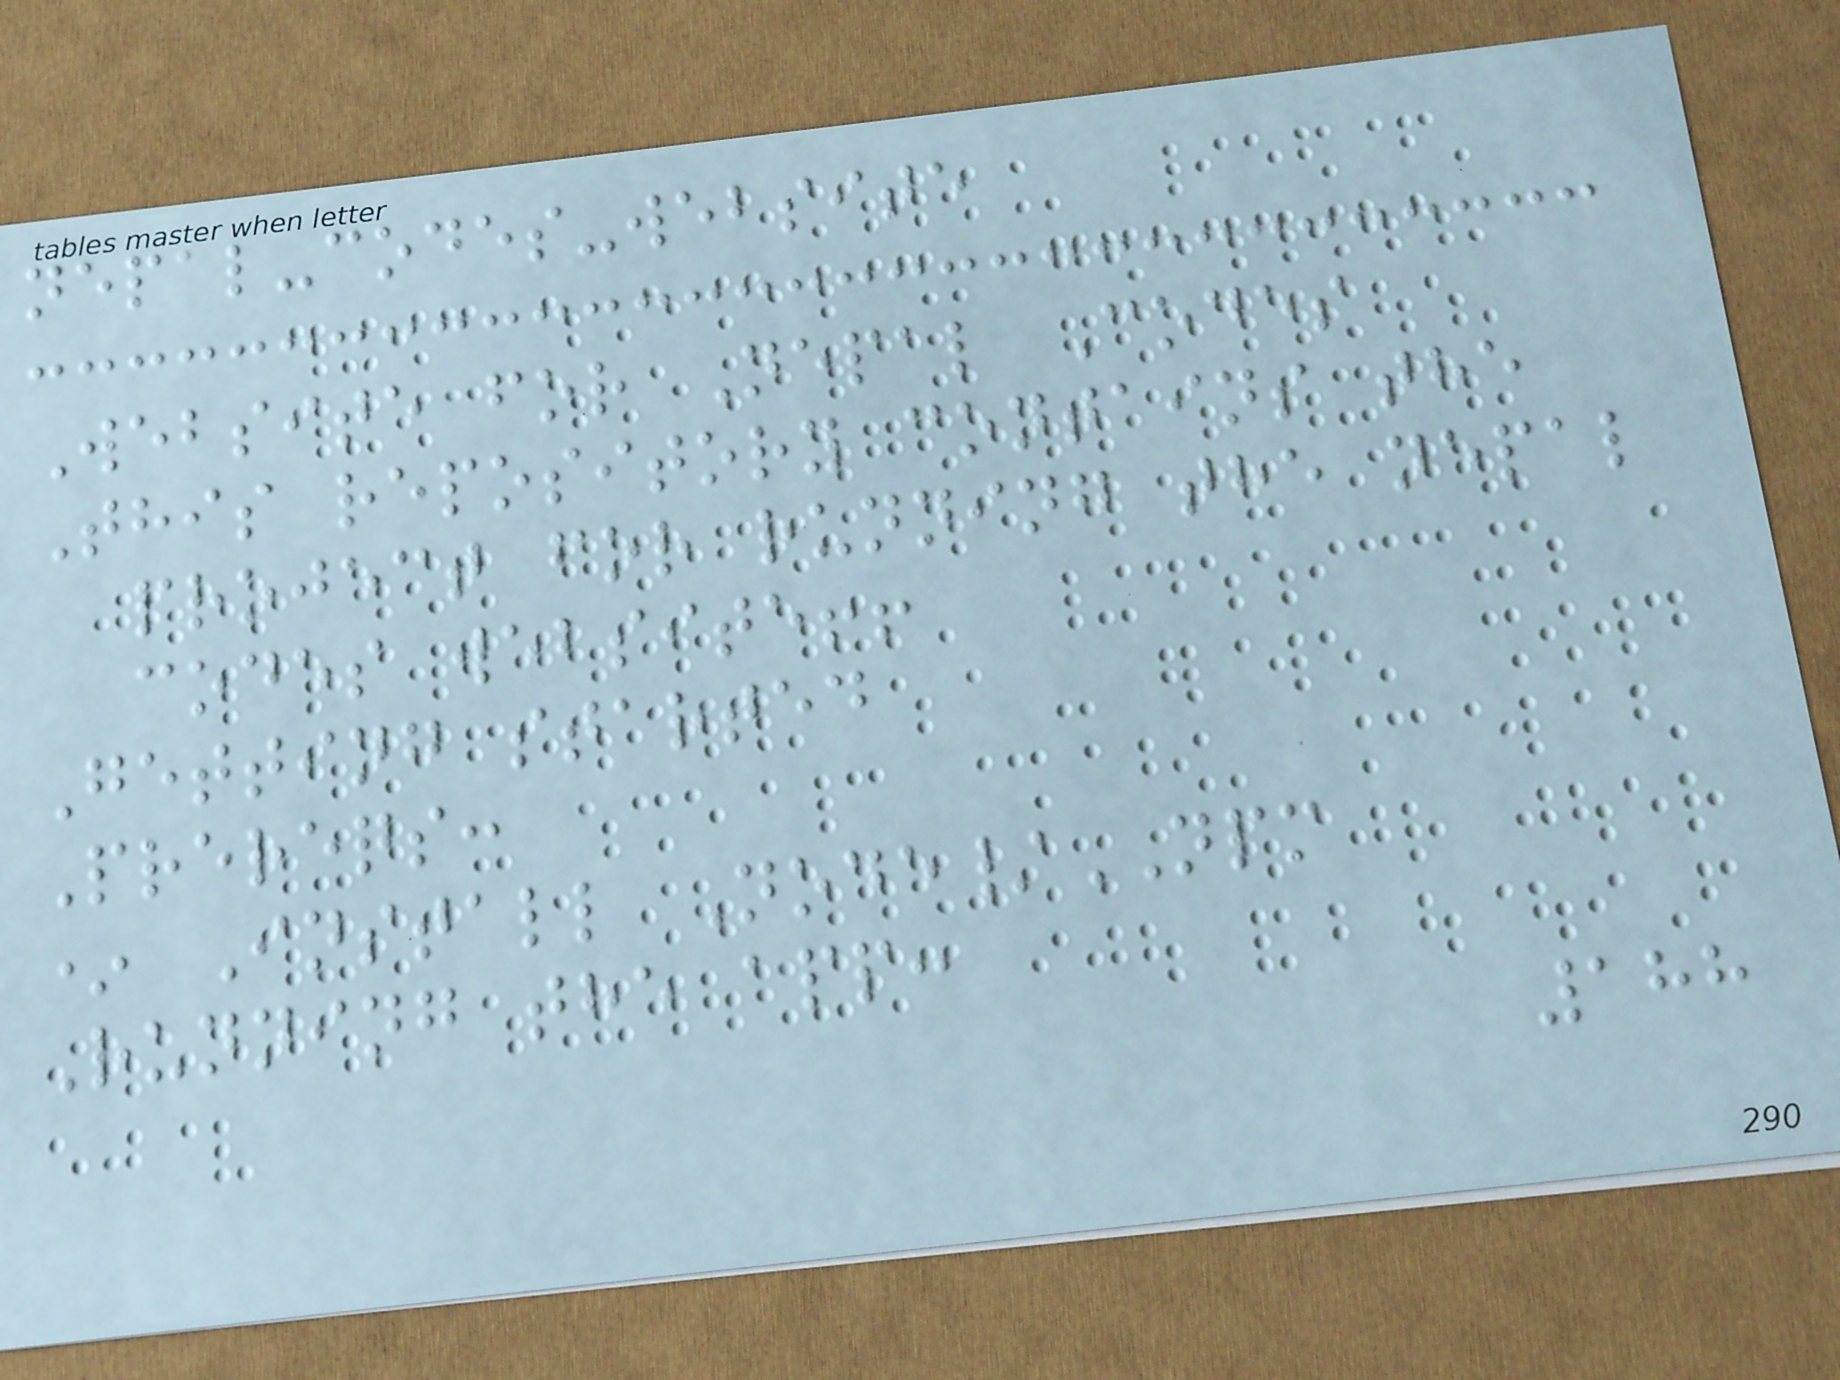nepal-codes-website
Website for Nepal Codes
This repository contains the
project for running the nepal
codes website!!
Getting started
Prereqs:
* Install Node/NPM
Running the app:
188
